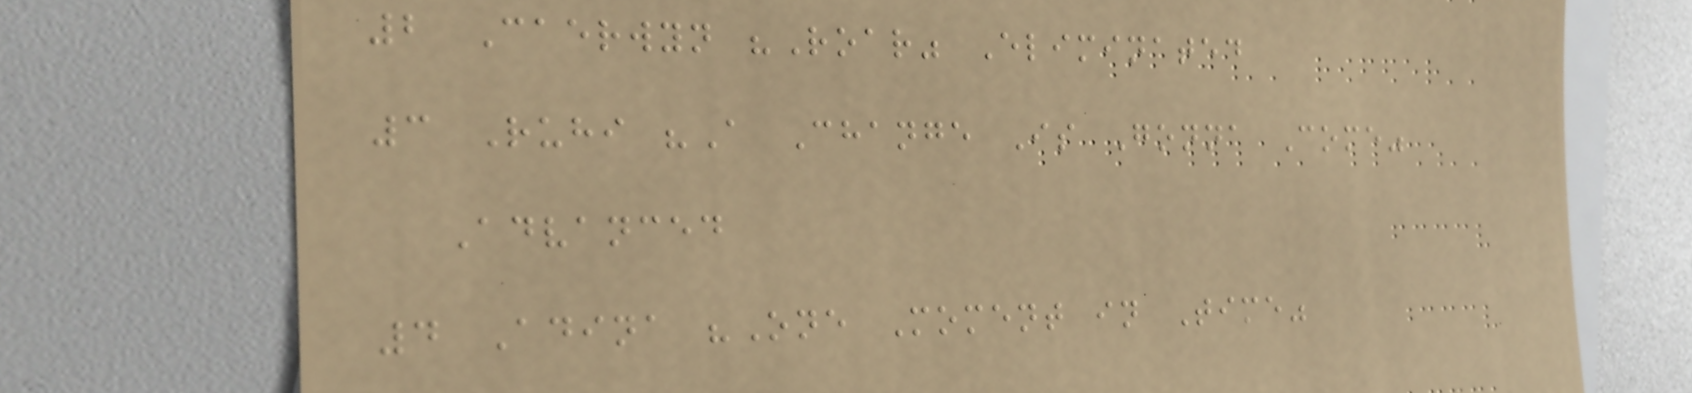2 Caerwyn "Roar" Eliminated
3 Ruhi "A Change Is Gonna Come"
Advanced
4 Adina "One Moment in Time"
